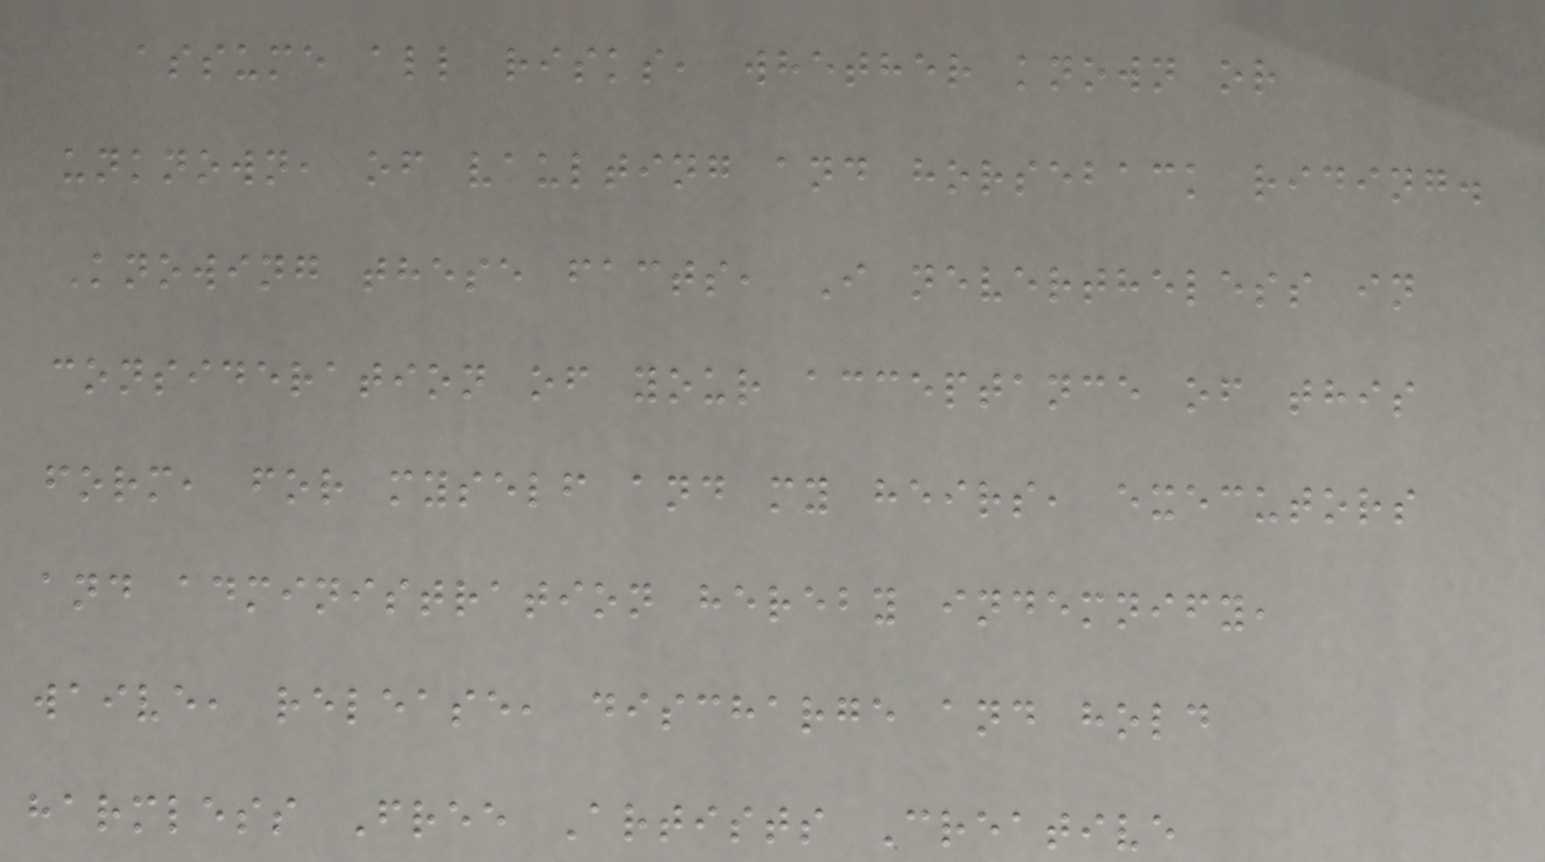assume all risks, whether known or
unknown, of vaulting and horseback riding.
Knowing these facts, I nevertheless in
consideration of your acceptance of this
form, for myself and my heirs, executors
and administration hereby indemnify,
waive, release, discharge and hold
harmless Free Artists Creative
